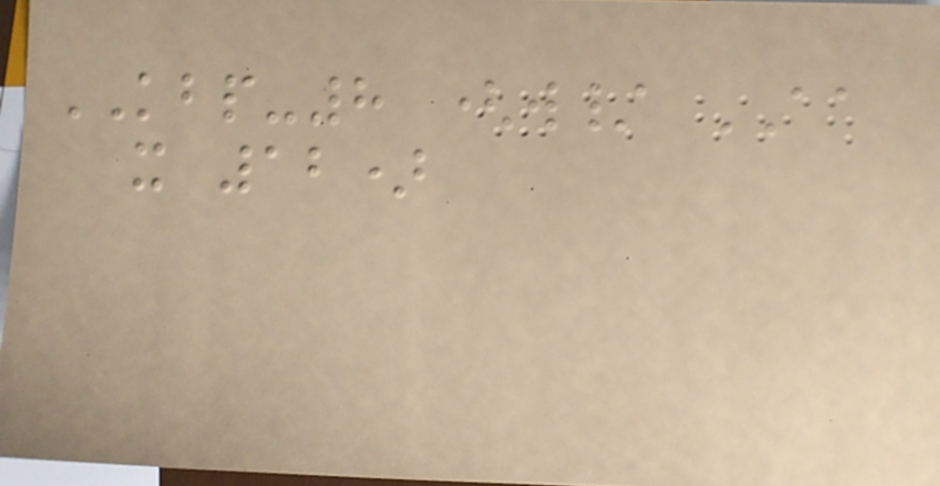KBP-8 (w/ AA
x 12)
